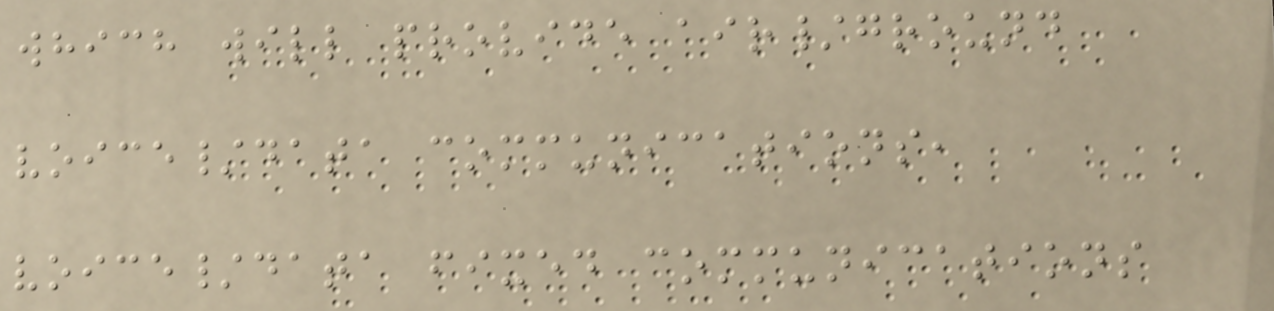which will provide air/ground
voice/data communications,
voice/data fixed communications
